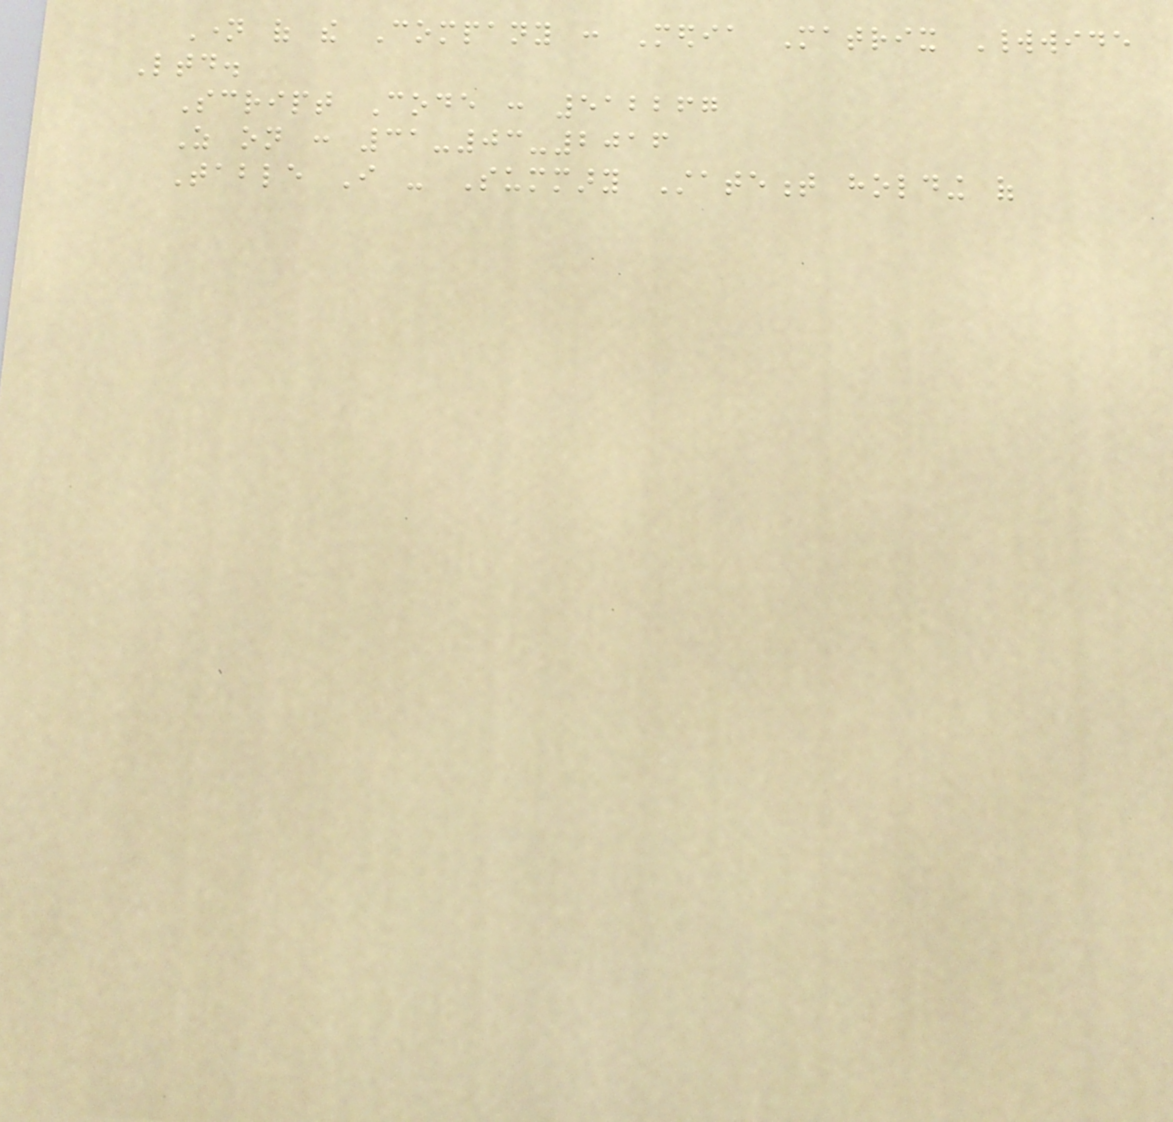Name of the Company : Media Matrix Worldwide
Ltd.
Script Code : 512267
As on : 31-03-2016
Table I - Summary Statement holding of
